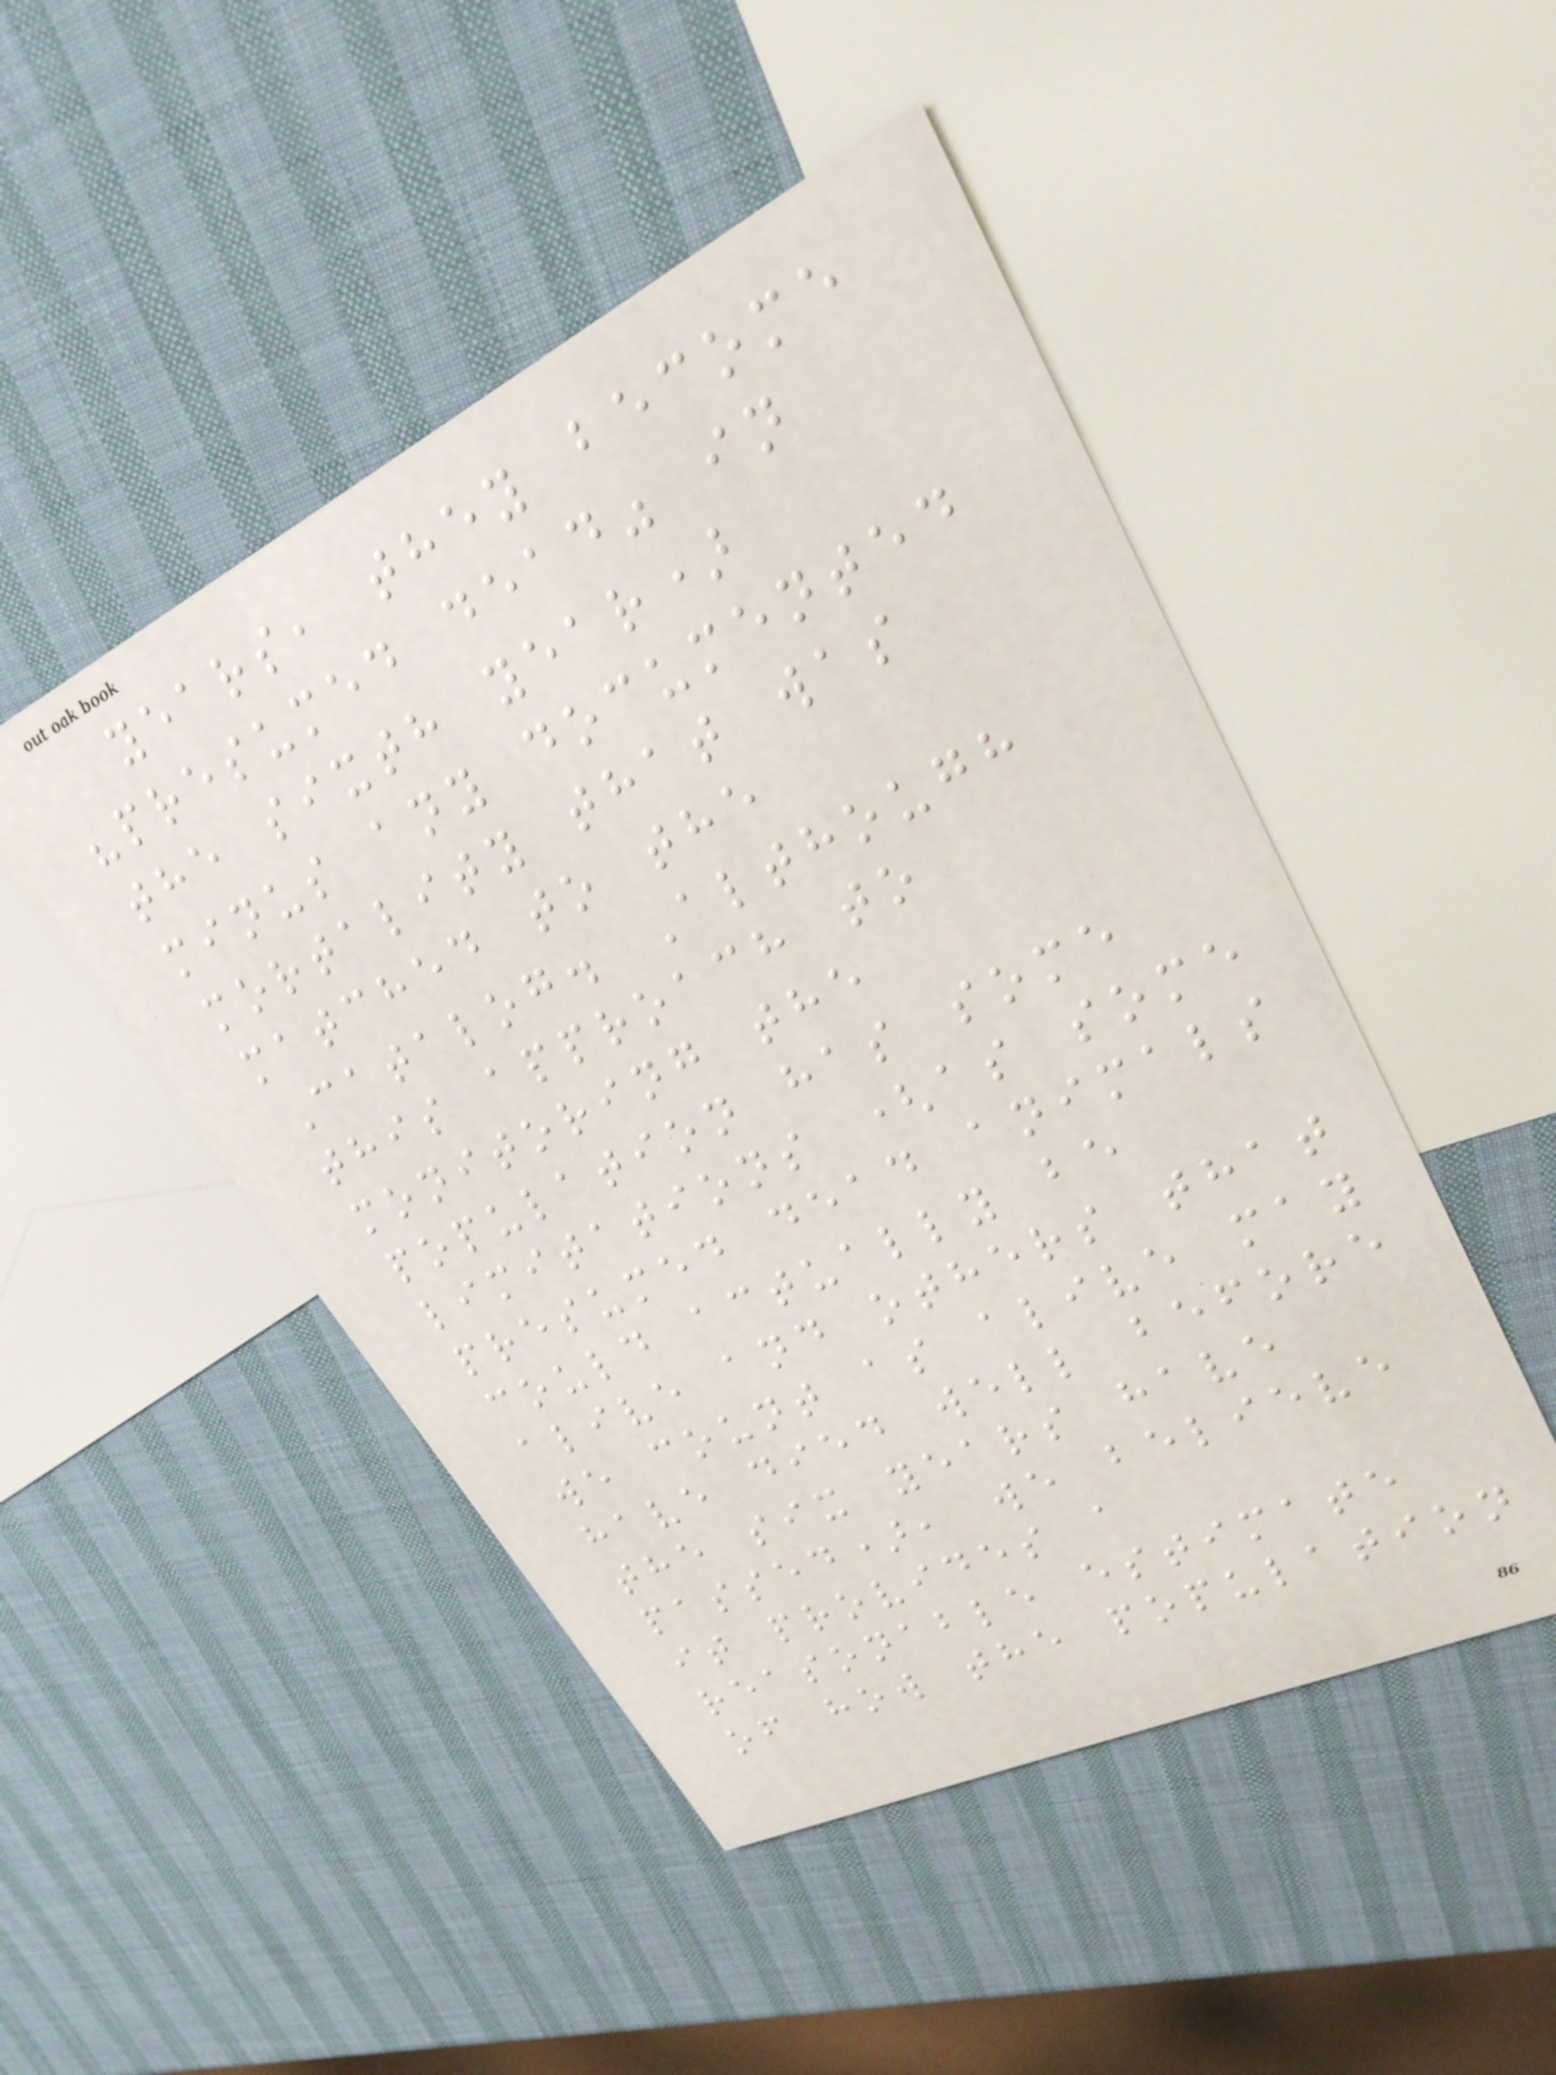years, they become
"presumed dead" in
the sixth year)
minus any documented
mortality that was
matched to the
Catalog. Although
this approach to
monitoring the
population has some
limitations (as some
presumed dead animals
could actually be
alive and others that
we count as alive may
have died well before
the six years have
passed), we believe
it provides a
reasonable estimate
of how the population
